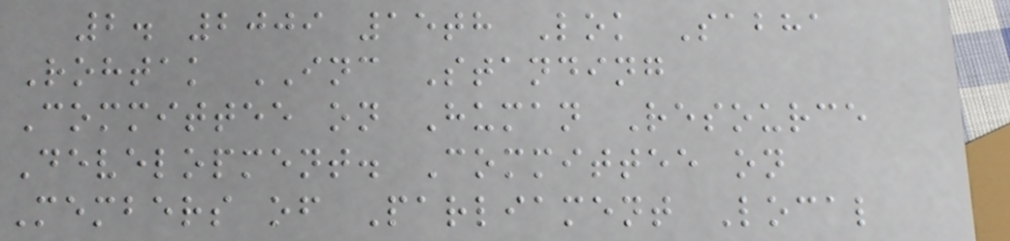2. 2009 15th Lok Sabha
Rohtak INC Standing
Committee on Human Resource
Development. Committee on
Members of Parliament Local
